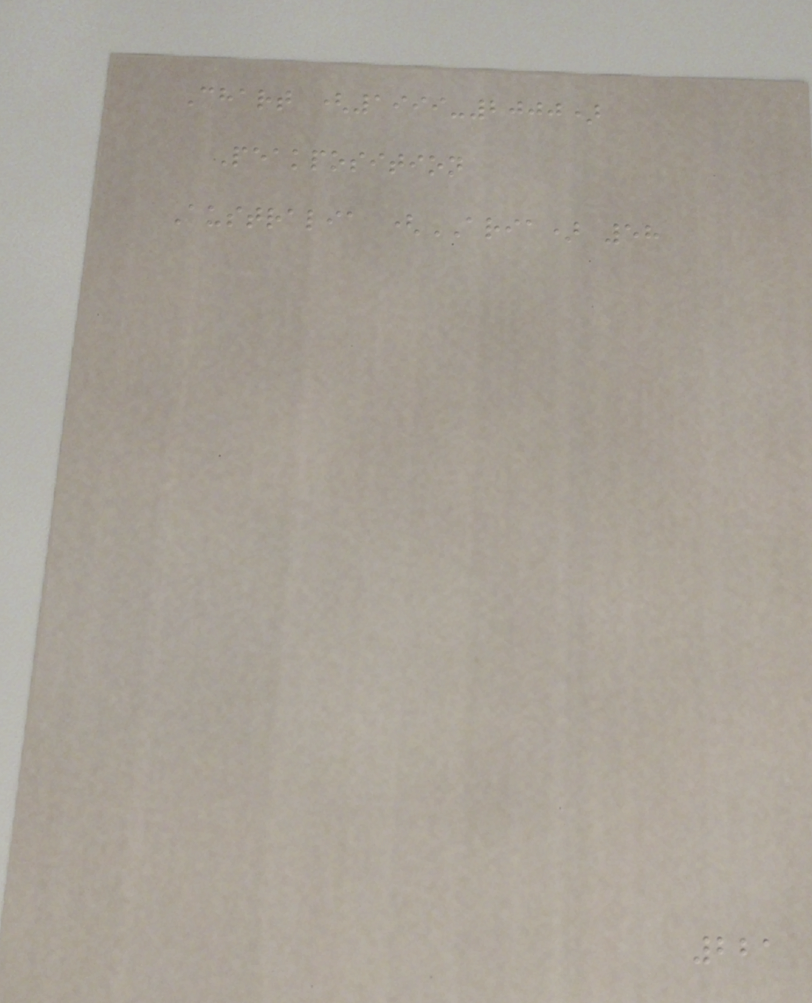Chart (1999-2000)
Peakposition
Australia (ARIA) 58
221
